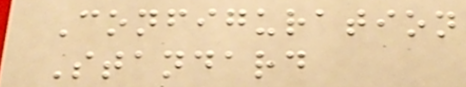Configuration
Standard
